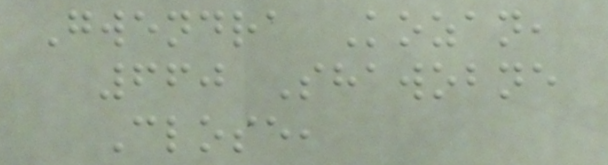Gwendra Kozan,
660 Shawobne
Close,
